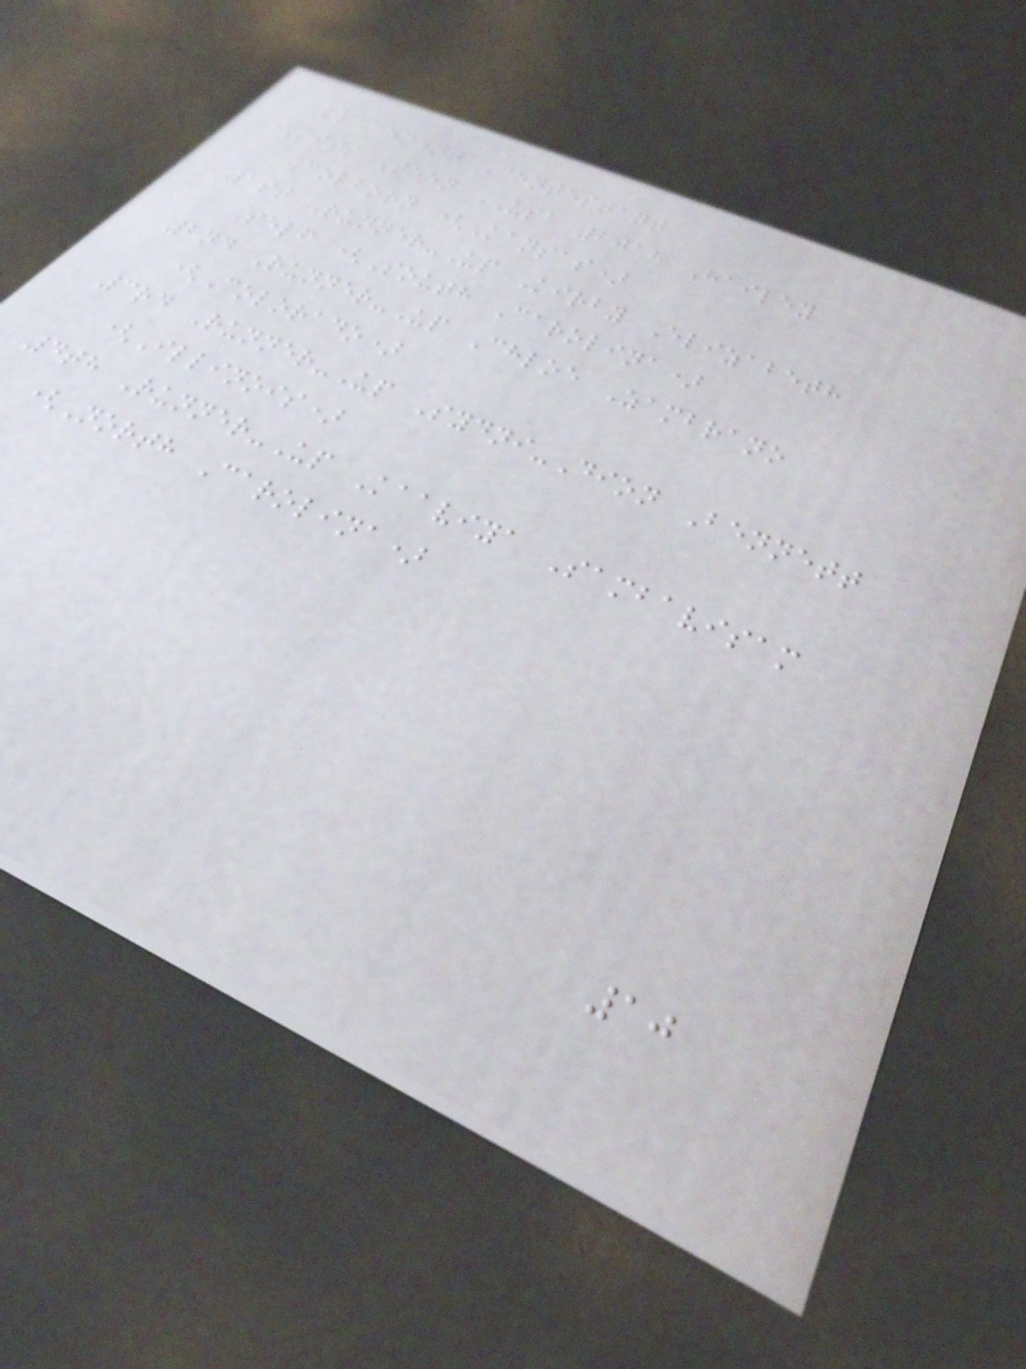Placement Contestant
Miss Teen USA 2018 Hailey
Colborn (Kansas)
1st Runner-Up Kirby Elizabeth
Self (South Carolina)
2nd Runner-Up Chloe Zambrano
(Colorado)
3rd Runner-Up Sydni-Dion Bennett
(Illinois)
4th Runner-Up Kaaviya Sambavisam
(North Carolina)
10
